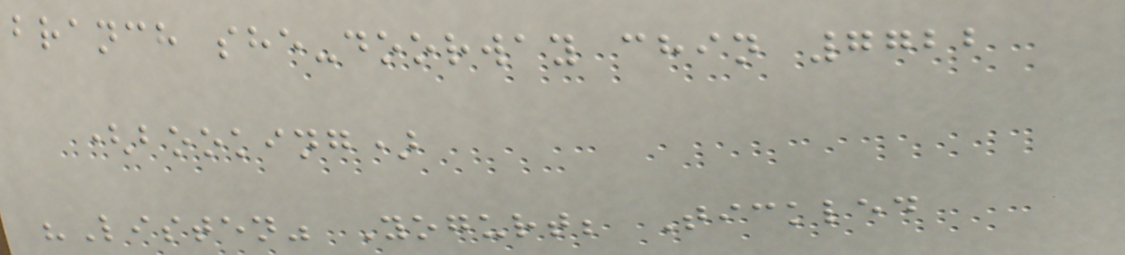branch she-doorway chin 7722
(booking)
"Listen" Yogurt; Tickled
